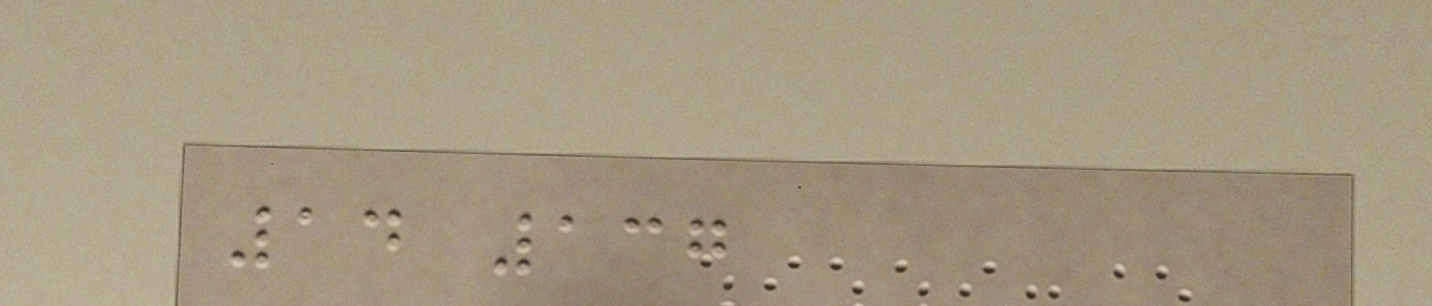14 137
